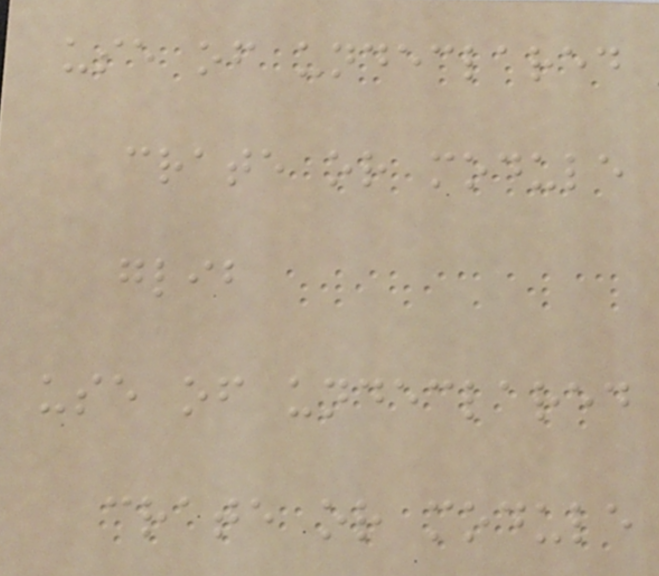use of undeclared
crate or module
glib
use of undeclared
crate or module
